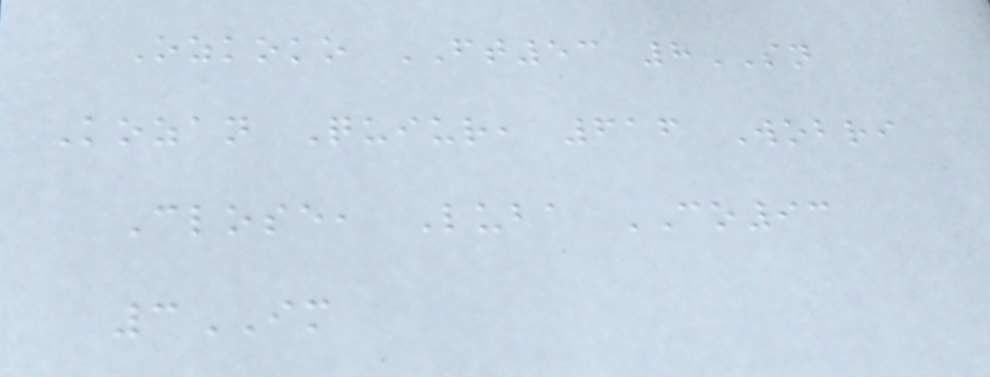Ozkoko FT53 8SN
Kozan Quiur, 616 Wobri
Close, Luba CO93
3IM
